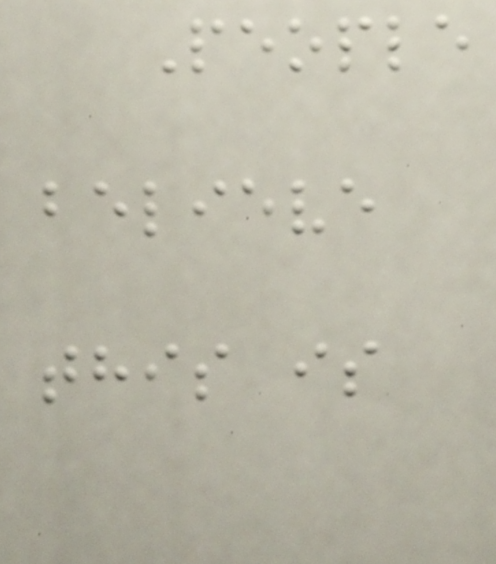People
believe
this is
